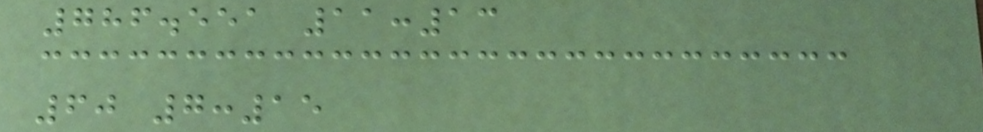786.551 11:13
60 7:15
